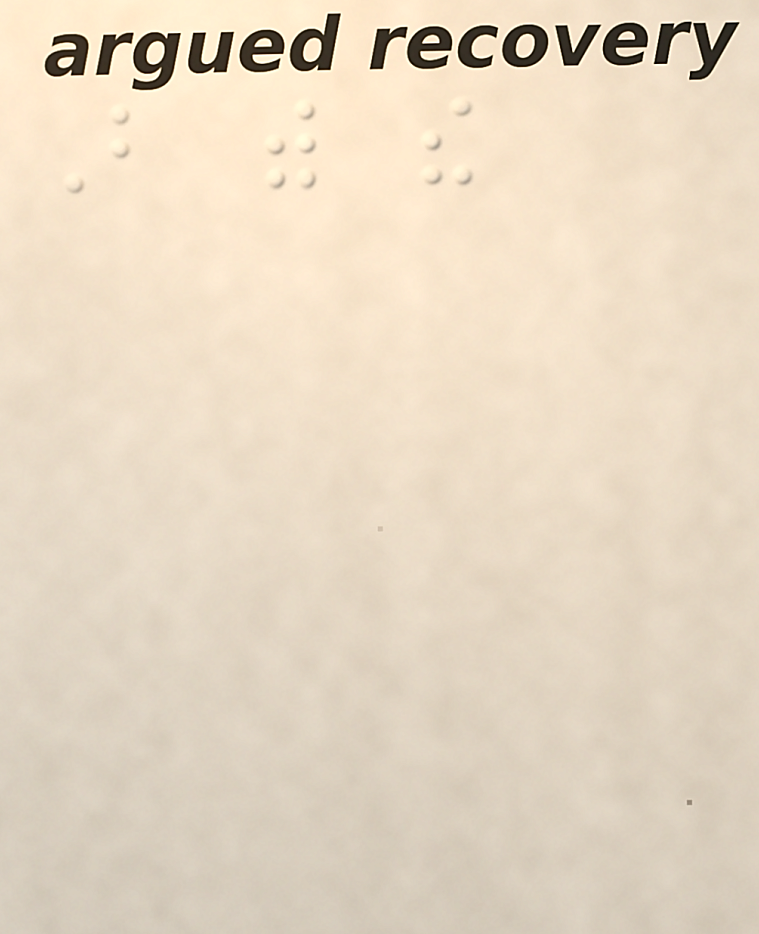But with the
